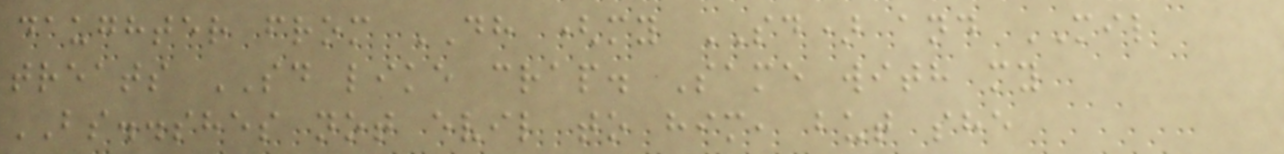daughter from DH (my SD) and MIL
treats SD like crap. Same with my
BS..shes not evil to him, but she
